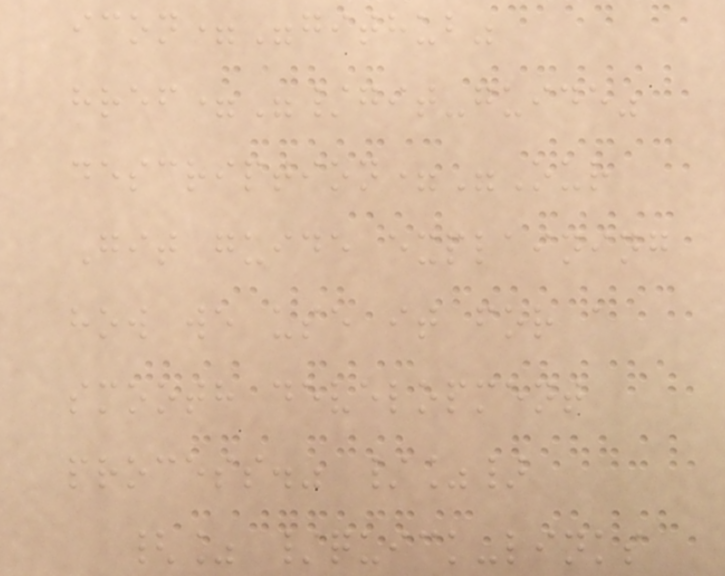icon="github"
href="/git-guide"
description="Our
Git guide explaining
how we use it for a
smooth development
process." /%}
{% /quick-links
